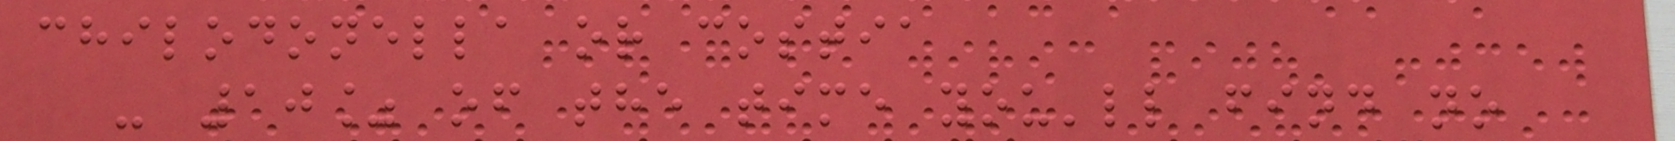chilodonella or costia
- 10% of the time you'll find no
